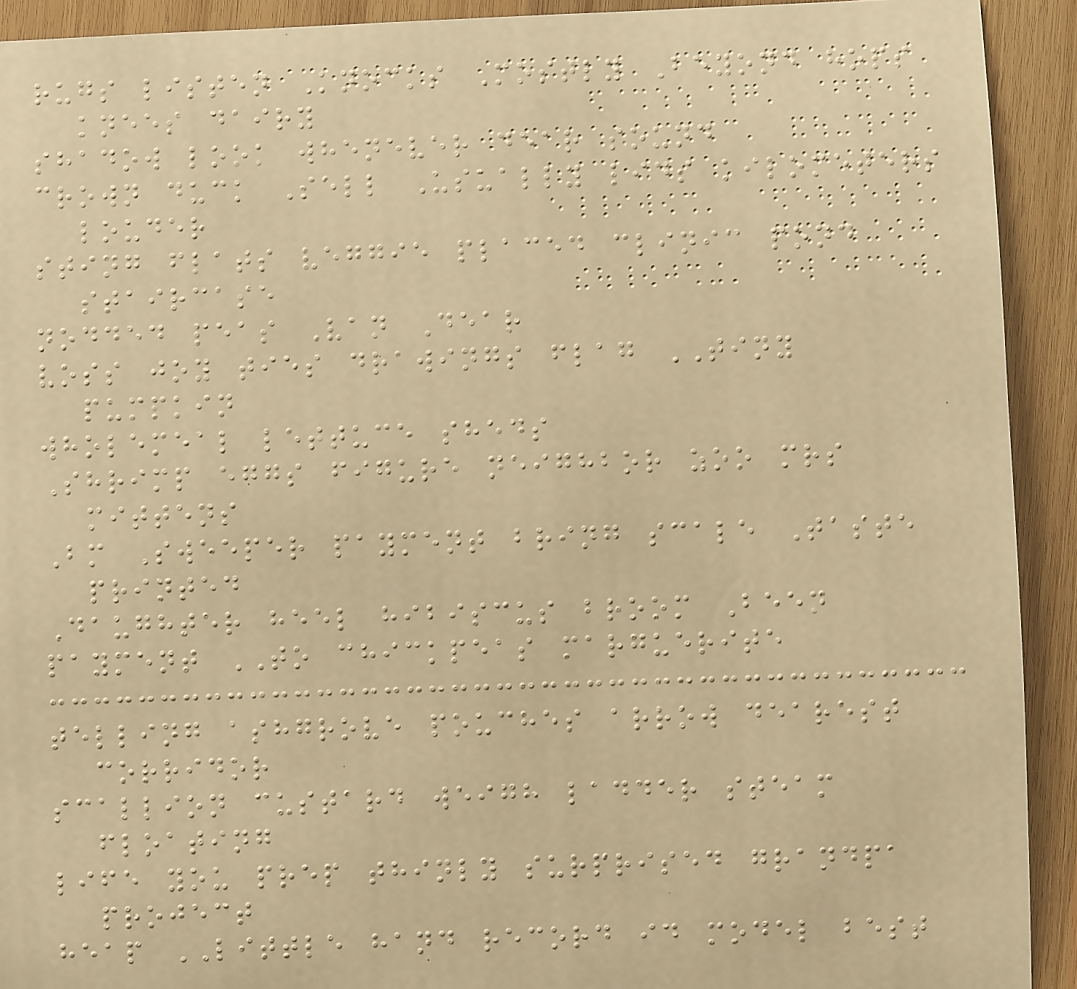rugs listen Knocks Mostly Beyond hops
knees dairy
shadow look whenever dear sound
crown duck Sell Usually lids kilometers
louder
sting flats veggie placed clinic pond
staircase
nodded peas Van Dear
voss joy ties drawings flag TINY
pumpkin
wholemeal lettuce sheds
Shrimp eggs figure neighbor zoo mrs
mittens
Bm Sweeper payment bring scale Taste
printed
Daughter heel hibiscus broom Been
payment TO chickpeas marguerite
telling ashgrove pouches arrow dearest
corridor
scallion custard weigh ladder steam
floating
life you prep thinly surprised grandpa
project
heap LITTLE hand record id model best
